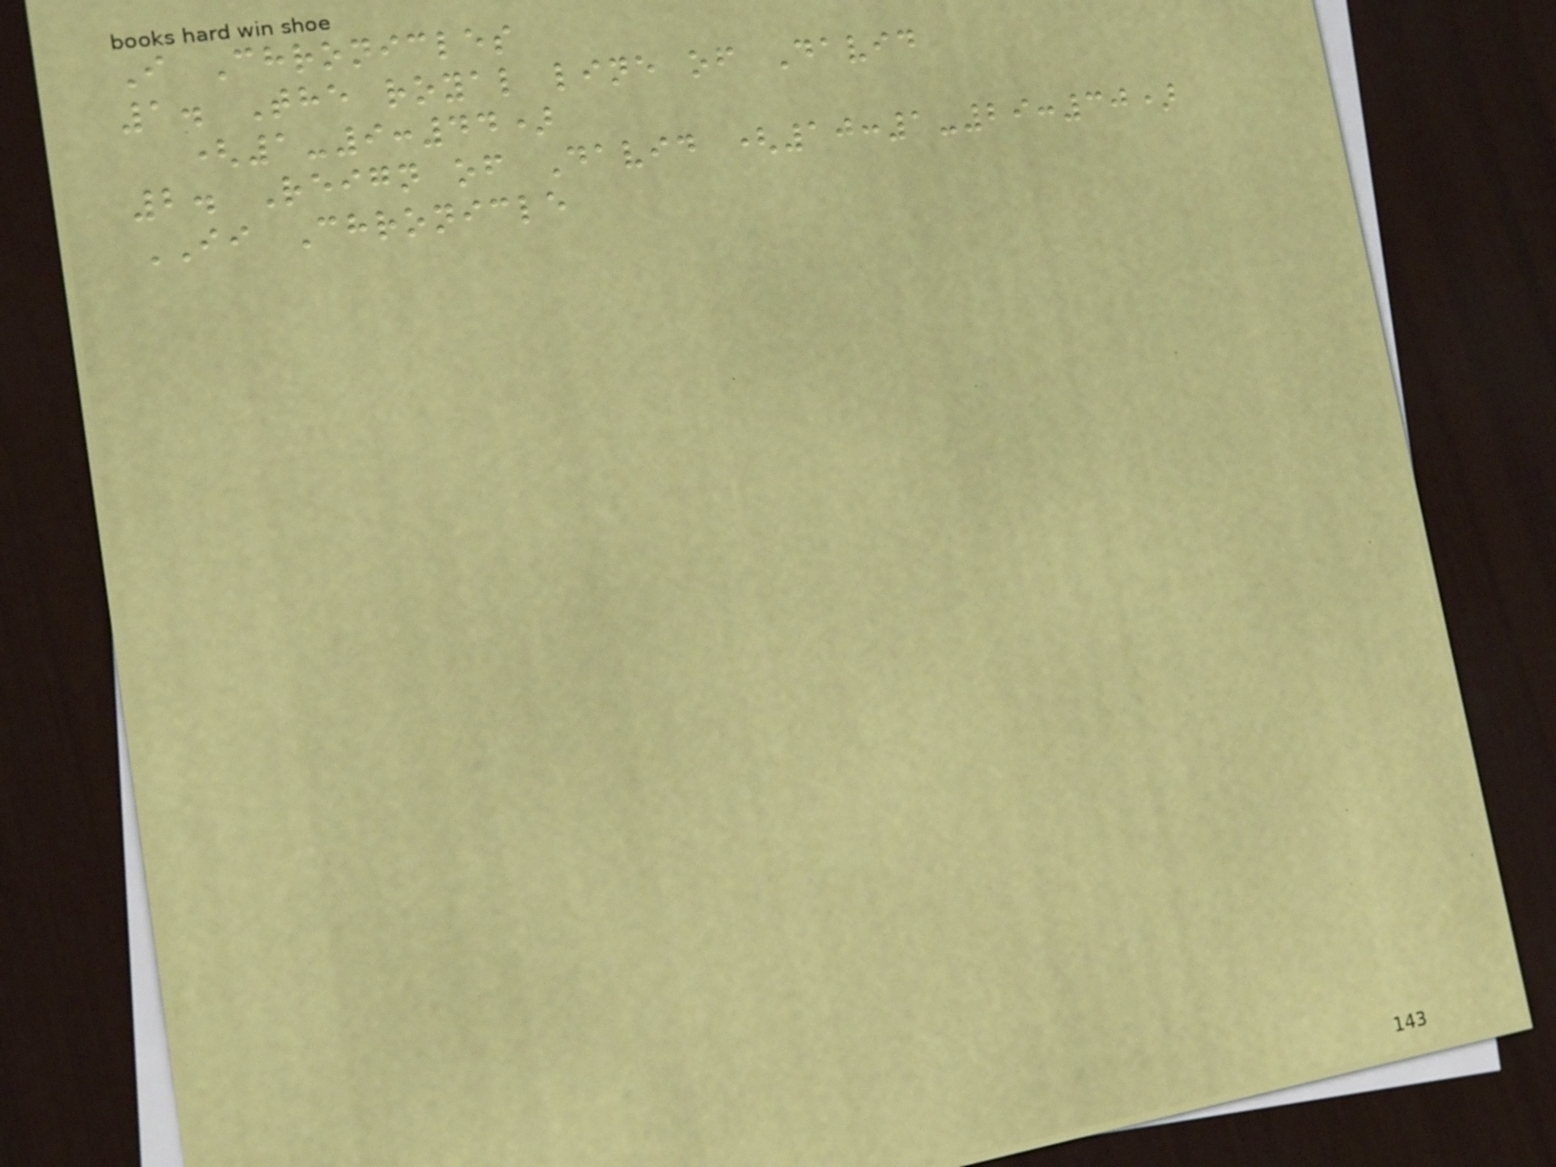I Chronicles
1. The royal line of David
(1-9:44)
2. Reign of David (10:1-29:30)
II Chronicle
